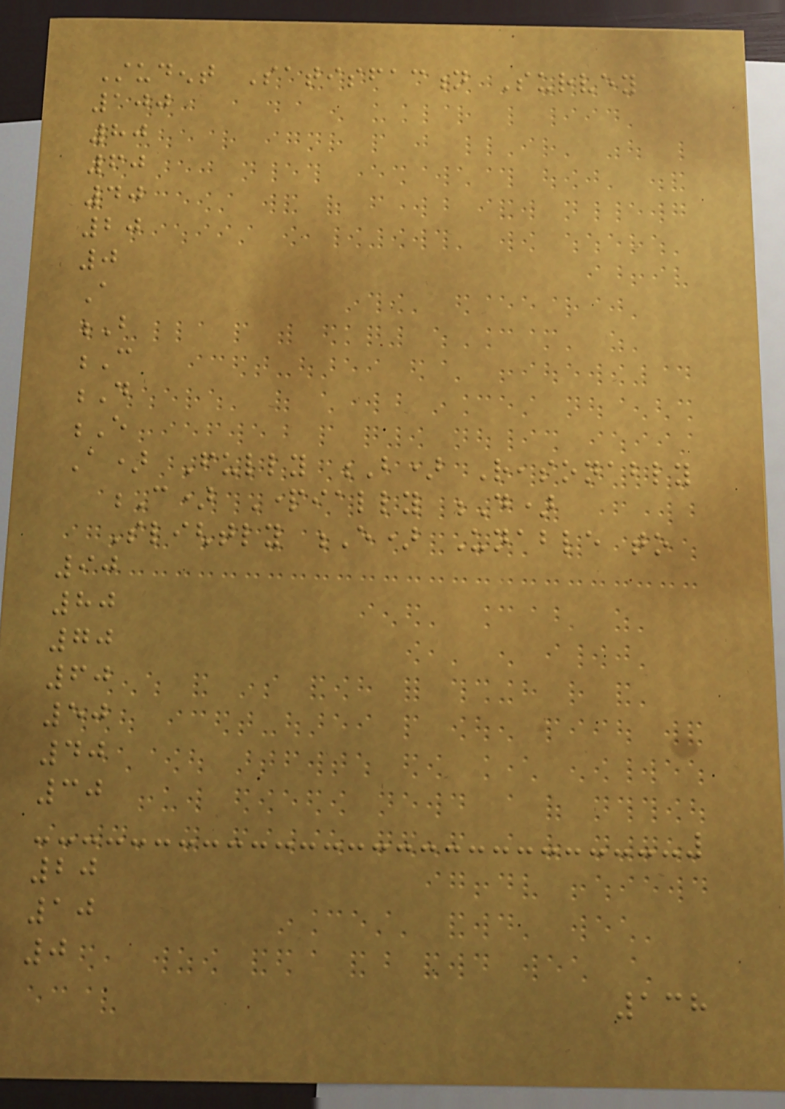Student Satisfaction Survey
100
80
60
40
20
0
A
B
C
D
E
A) Fully B) Reasonably
C) Partially D)
Slightly E) Unable to
90
80
70
60
50
40
30
20
10
0
138
